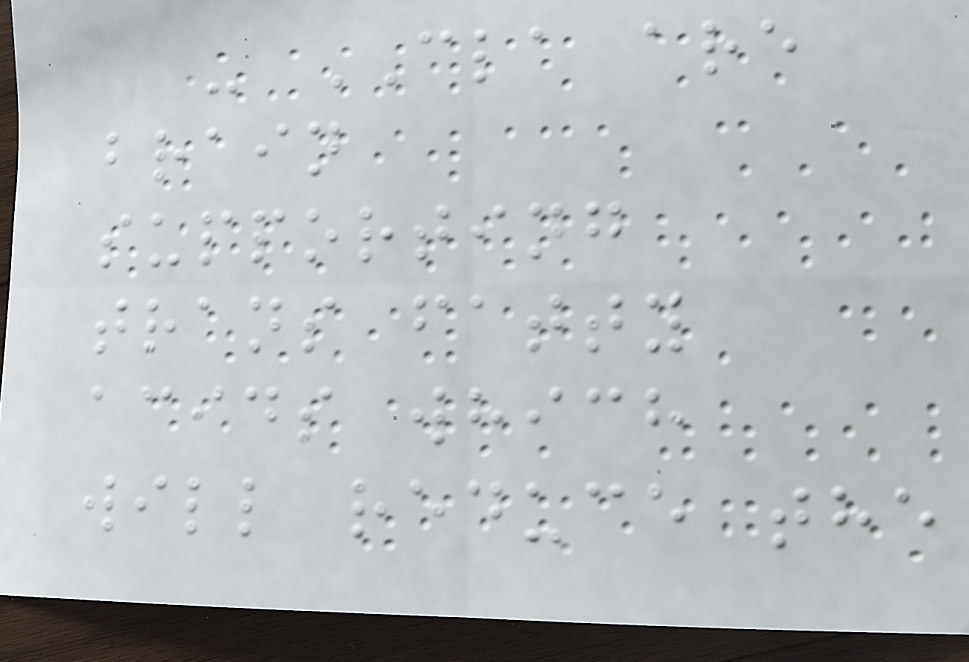- CLA are
brain
supporting
trans fatty
acids which
will reduce the
